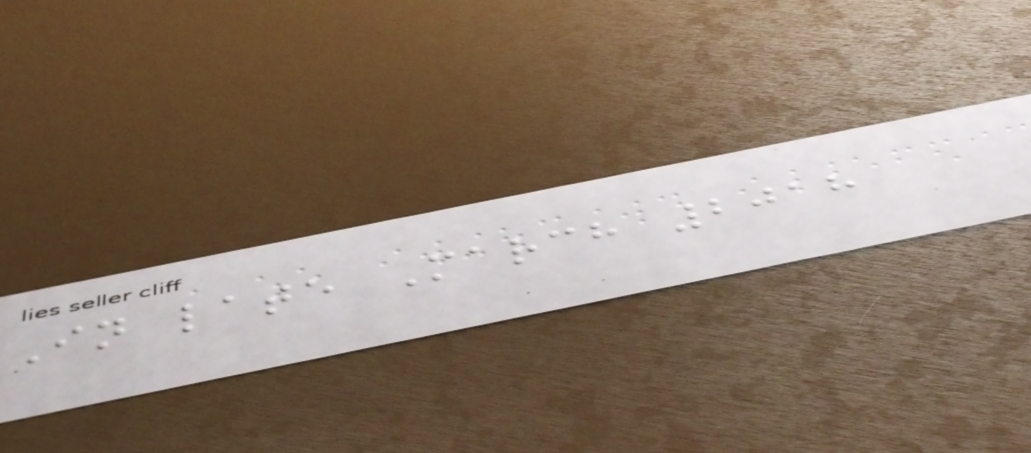In late March 2018
